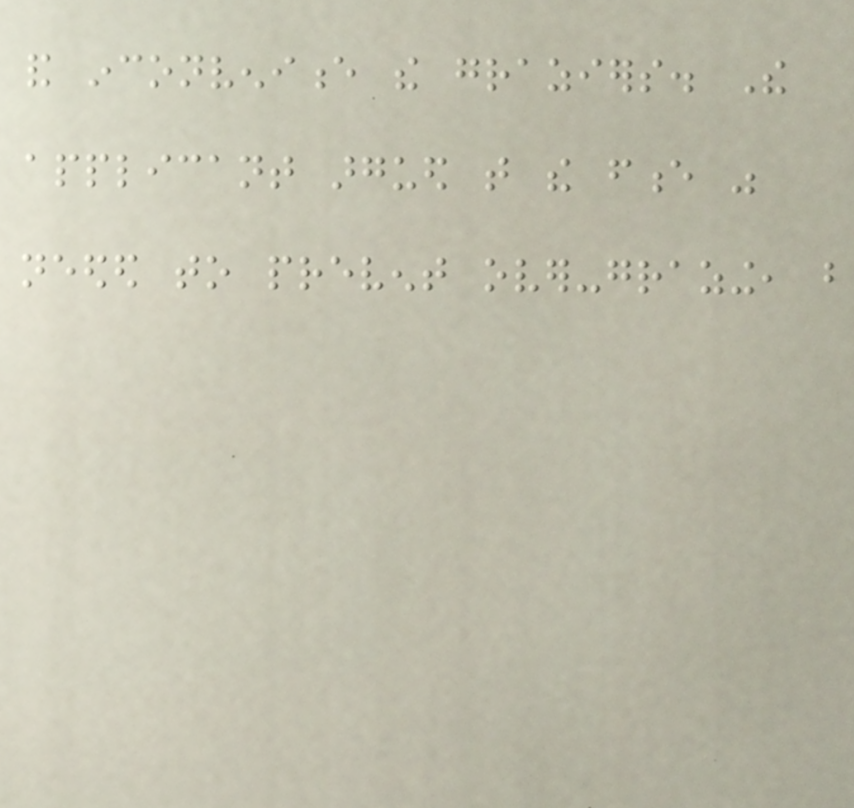and inconvenience the graziers. The
applicant argued that the fence was
needed to prevent over-grazing, but
